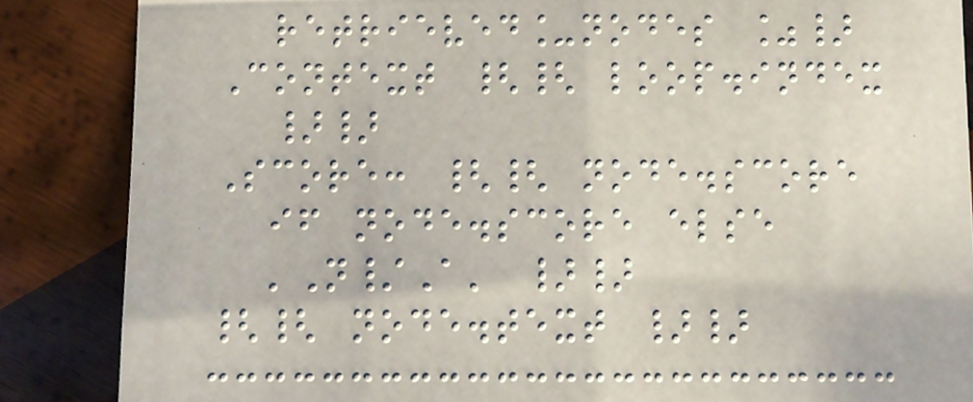retrieved_nodes %}
Context {{ loop.index
}}
Score: {{ node.score
if node.score else
'N/A' }}
{{ node.text }}
